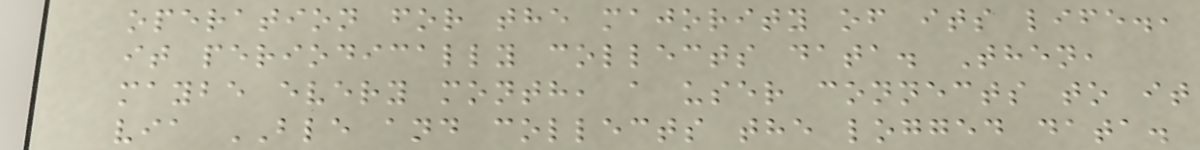operation for the majority of its life.,
it periodically collects data. Then,
maybe every month, a user connects to it
via BLE and collects the logged data.
